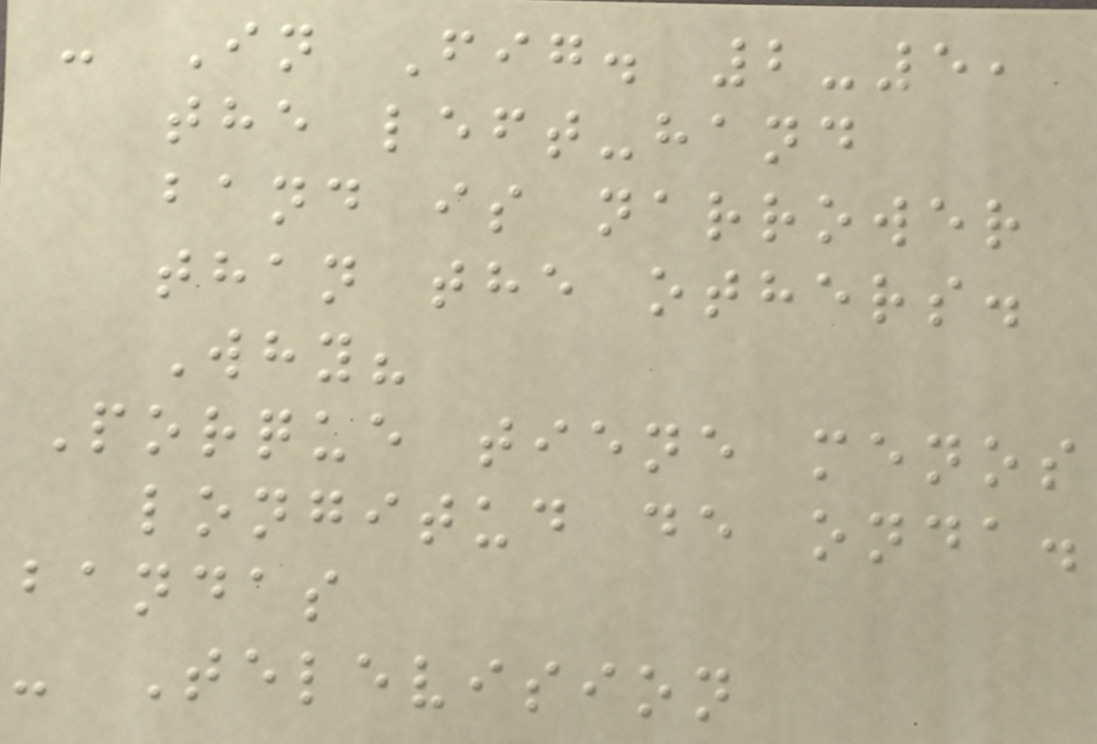- In Fig. 2-5,
the left-hand
band is narrower
than the others.
Why?
Porque tiene menos
longitud de onda.
bandas
- Television
